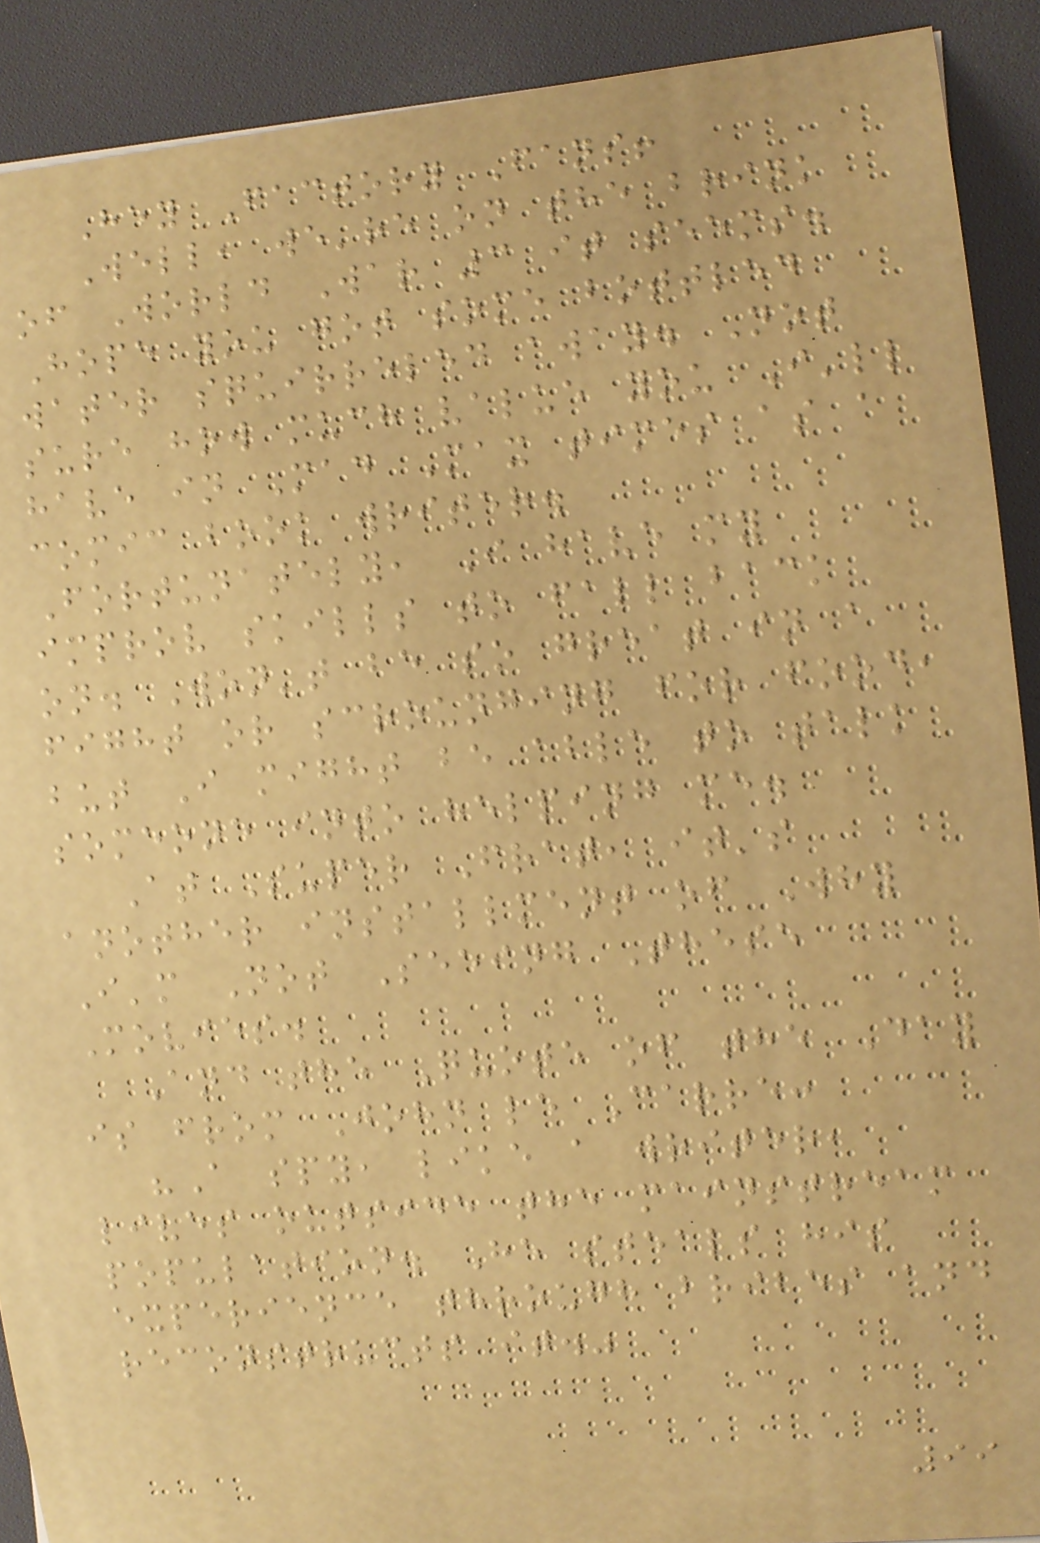Hey Factory Fans!
Well, we're on the brink
of World War 3 it seems.
Hope you got some bottled
water squirreled away. Not
sure how much value you I'll
have in Mad Max times as a
comic book writer.
Fortunately, I have my
improv skills to fall back
on. Won't be so great in a
fight or scrounging for food,
but I might be able to talk
someone into helping me.
At Super Frat, it's
another installment of Why
I'm Not Seeing These
Movies.
And the Quote of the Day
is from John le Carre:
"A spy, like a writer,
lives outside the mainstream
population. He steals his
experience through bribes and
reconstructs it."
99
